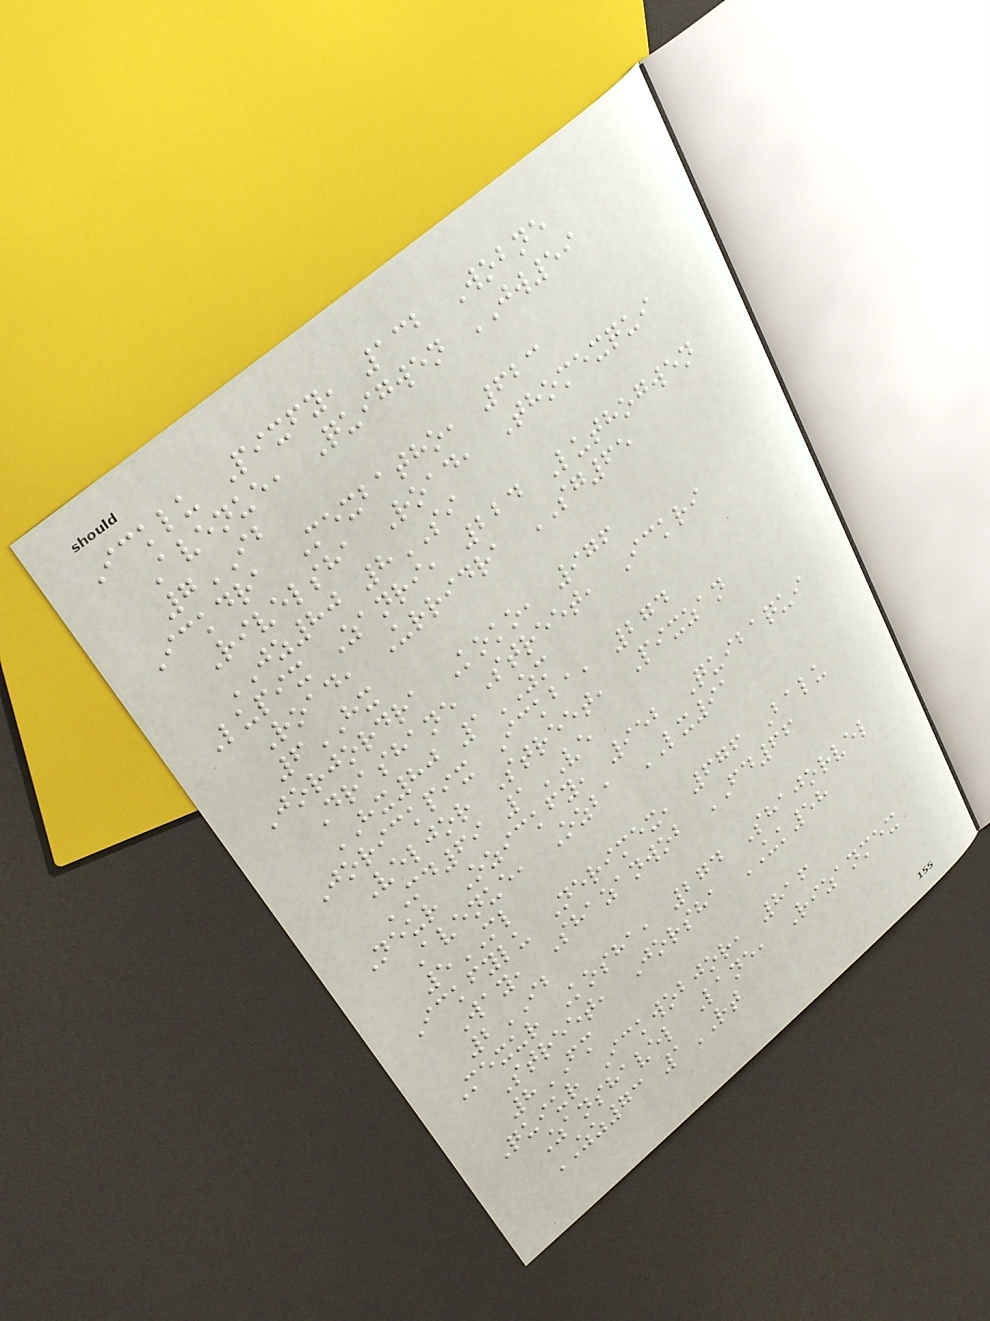Icklu Pixfy, 132 Wobne
Avenue, Quigwen JW59
7IB
Ickdra Mexbatho, 623
Rivelsha Road, Thomexqui
JZ80 8SI
Lupix Zanri, 224 Luthogwen
Road, Urridra SG65
6HX
Jorjordra Koko, 976
Drashane Street, Ickri
HX80 1ZM
Jorickpix Ickba, 274
Veljor Street, Pixzan
MD69 1VE
Neur Ozickfy, 952 Quibaqui
Avenue, Ozba LX91
5ML
Ickfylu Nerimex, 676 Balu
Way, Shazanwob FD66
2IB
Mexur Kosha, 274 Shajorvel
Street, Jorsha UK58
8FM
Quiur Ickwobjor, 816
Zanshavel Lane, Rizanmex
ZZ73 1RT
